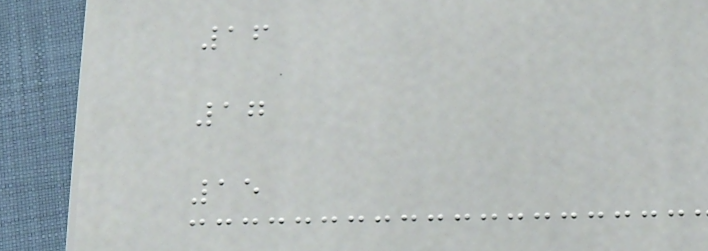16
17
15
